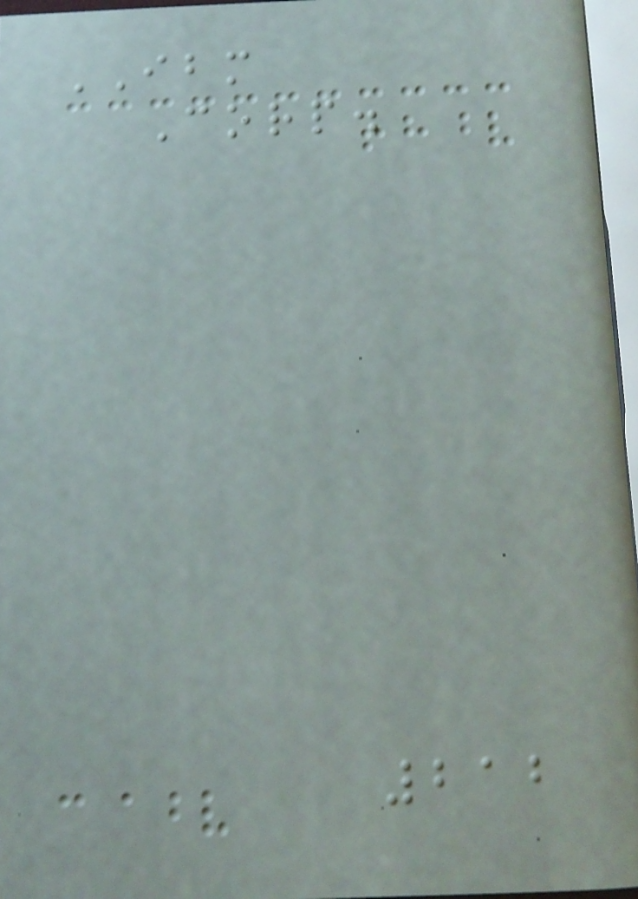IBM
Corp.
212
